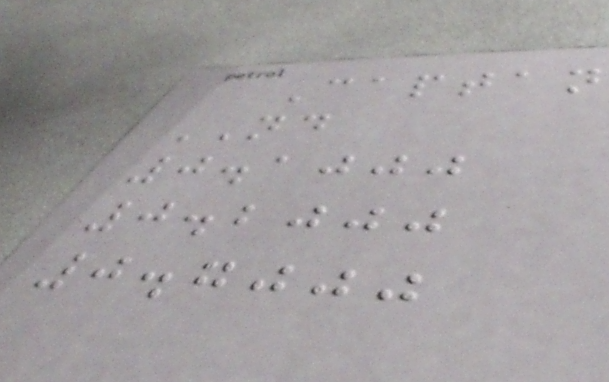Captan
ND
0.1000
0.2000
0.7000
